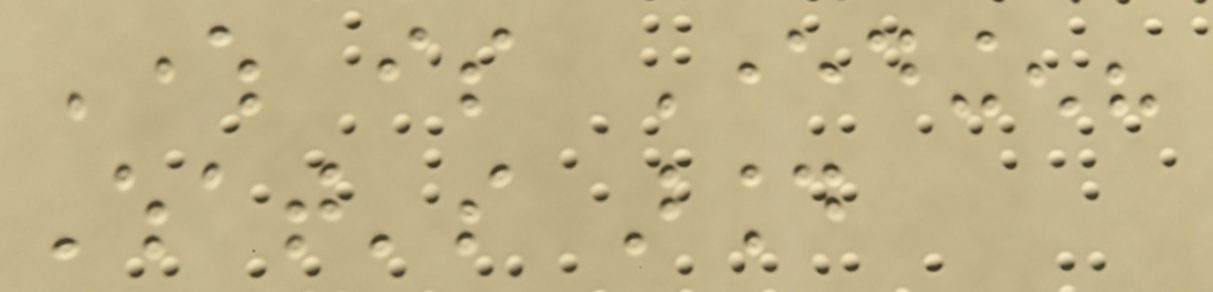Where is Everdingen?
What's around
